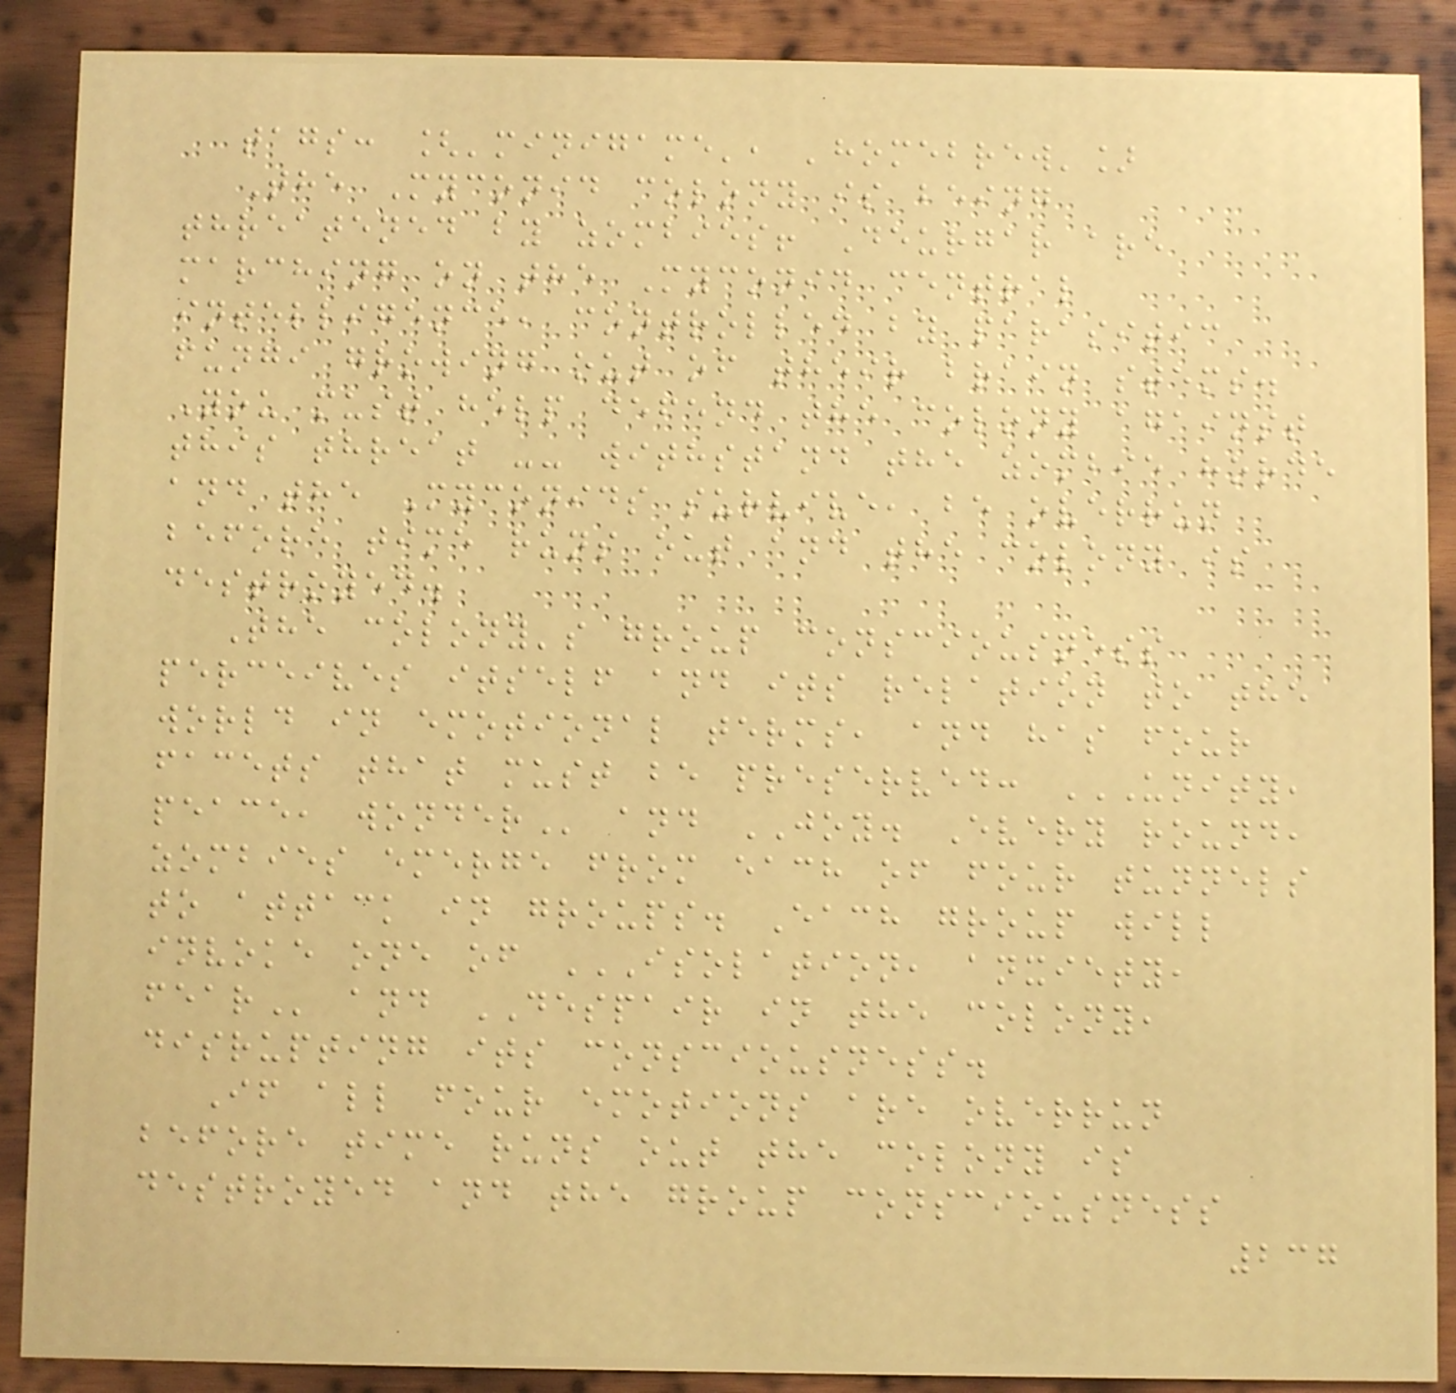tags: ['minigame', 'homebrew']
The Myconid colony is being
threatened by zombies! Deurgar are
marching on the Myconid central
intelligence, controlled by parasitic
fungi growing out of their brain stems.
You must help defend the colony against
this threat -- withstand the zombie horde
and the Myconids survive, be overrun
before time runs out and the colony is
destroyed.
The colony's group consciousness
perceives itself and its relation to the
world in emotional terms, and has four
facets that must be preserved: UNITY,
PEACE, WONDER and JOY. Every round,
zombies emerge from each of four tunnels
to attack in groups. Each group will
invoke one of ISOLATION, ANXIETY,
FEAR and DESPAIR in the colony,
disrupting its consciousness.
If all four emotions are overrun
before time runs out the colony is
destroyed and the group consciousness
237
